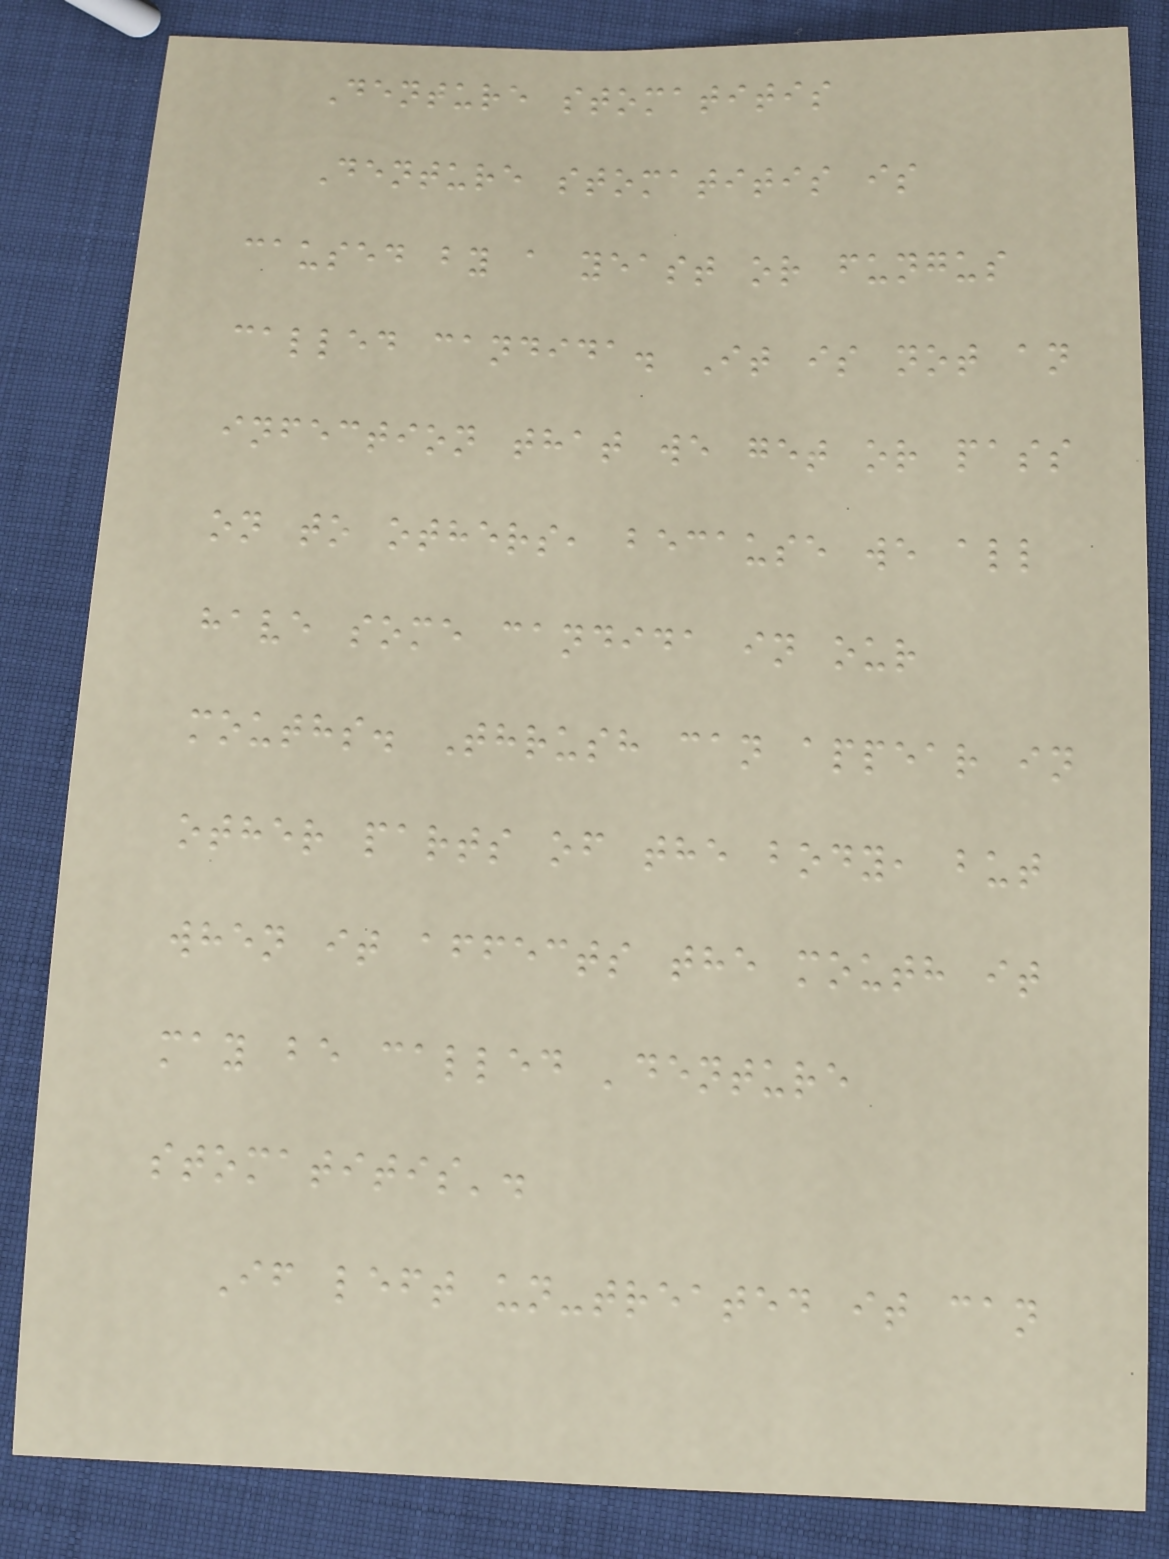Denture stomatitis
Denture stomatitis is
caused by a yeast or fungus
called candida. It is not an
infection that we get or pass
on to others, because we all
have some candida in our
mouths. Thrush can appear in
other parts of the body, but
when it affects the mouth it
may be called 'denture
stomatitis'.
If left un-treated it can
